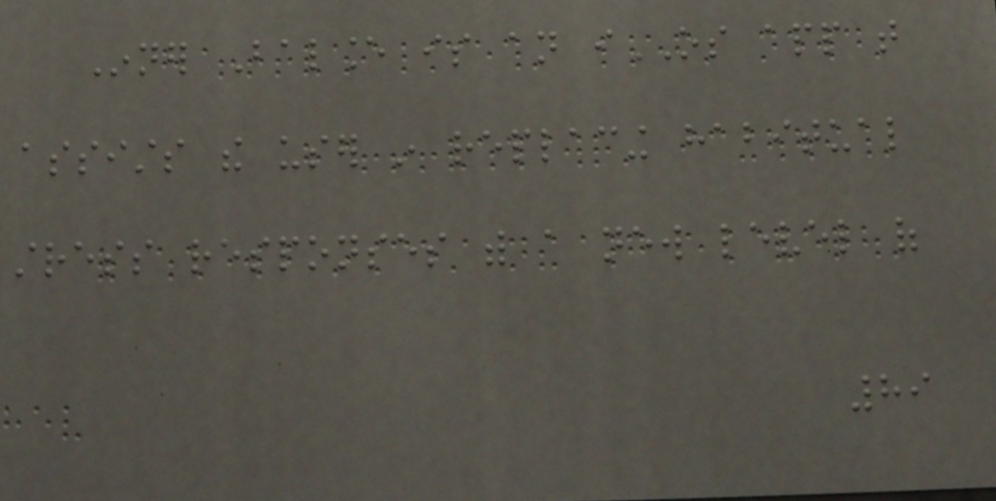Inner Balance is an iOS app that
assists the user in replacing habitual
stress responses with a new level of
89
